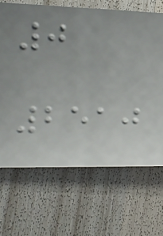0
2510
